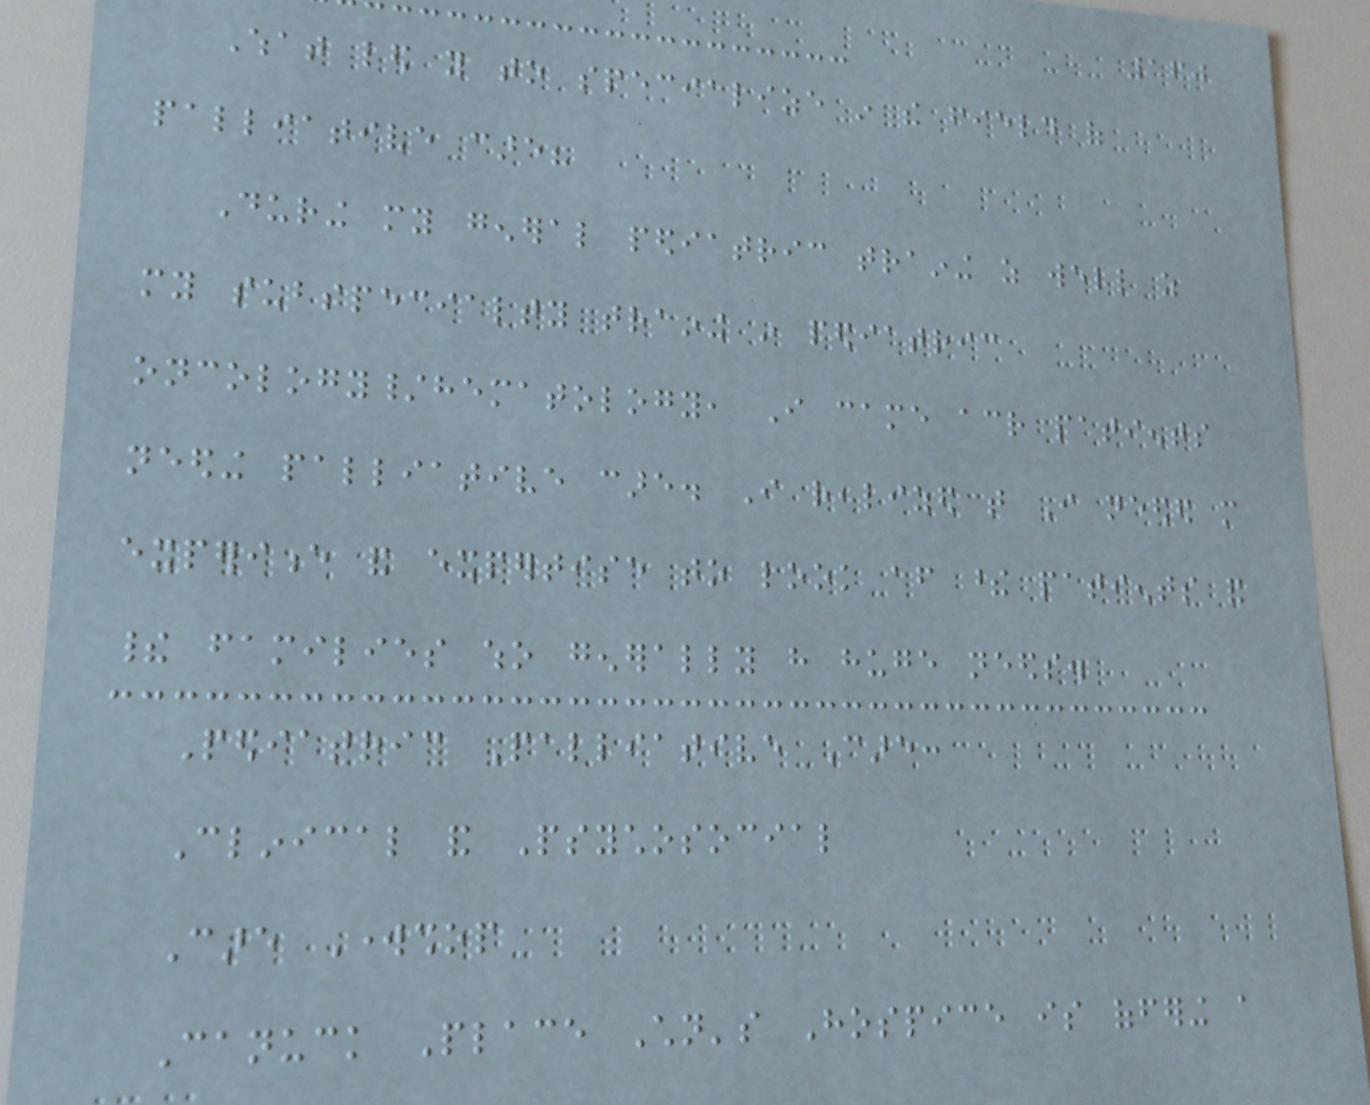160
What led you to specialize in the field of
palliative care?
During my general pediatric training as well as
my subspecialty training in pediatric
oncology/hematology, I came across patients
needing palliative care. I realized that I needed more
experience and expertise to look after these patients and
their families who generally have huge needs.
Pediatric Palliative Care:
Clinical and Psychosocial
Care Workshop
Canuck Place Children's Hospice is offering a
